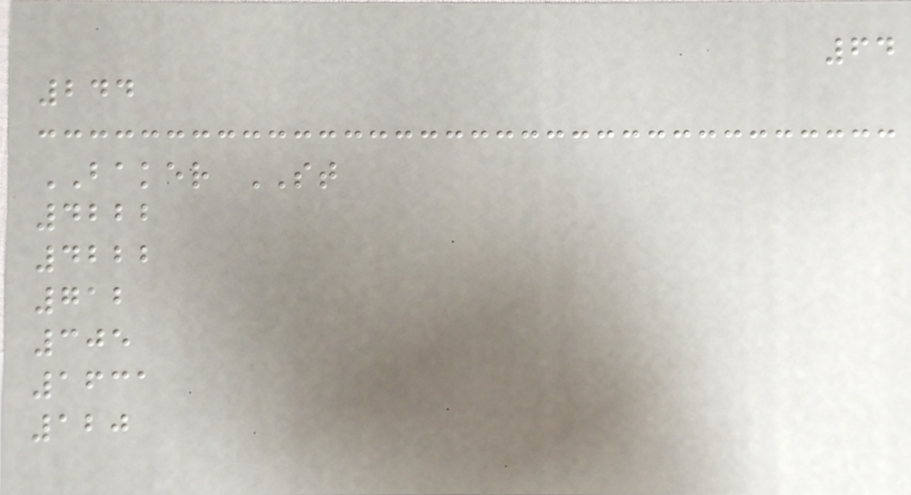64
244
BAKER ST
4222
4222
712
305
1631
120
